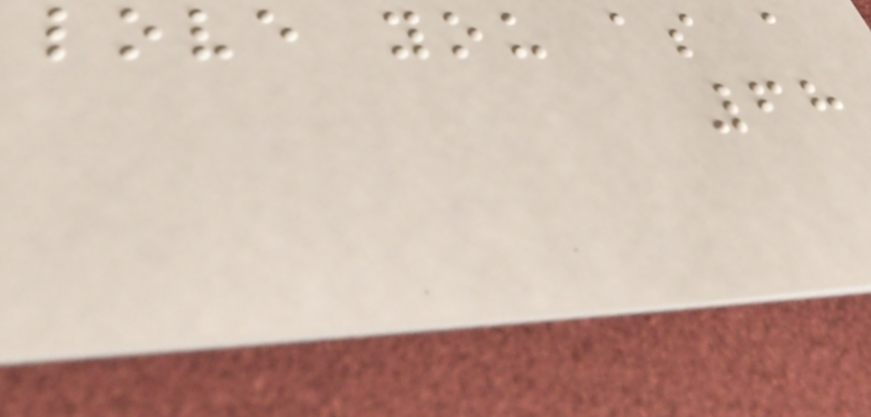love you as a
68
